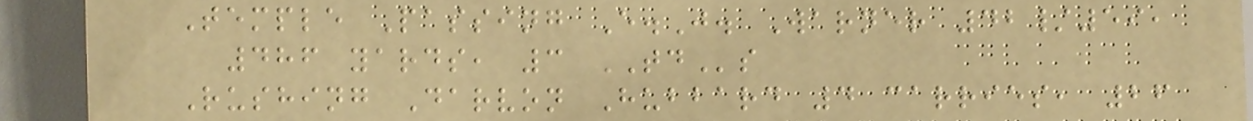Temple Passing E.J. Warner 42/59,
486 yards, 3 TDs
Rushing Darvon Hubbard 4 carries, 26
